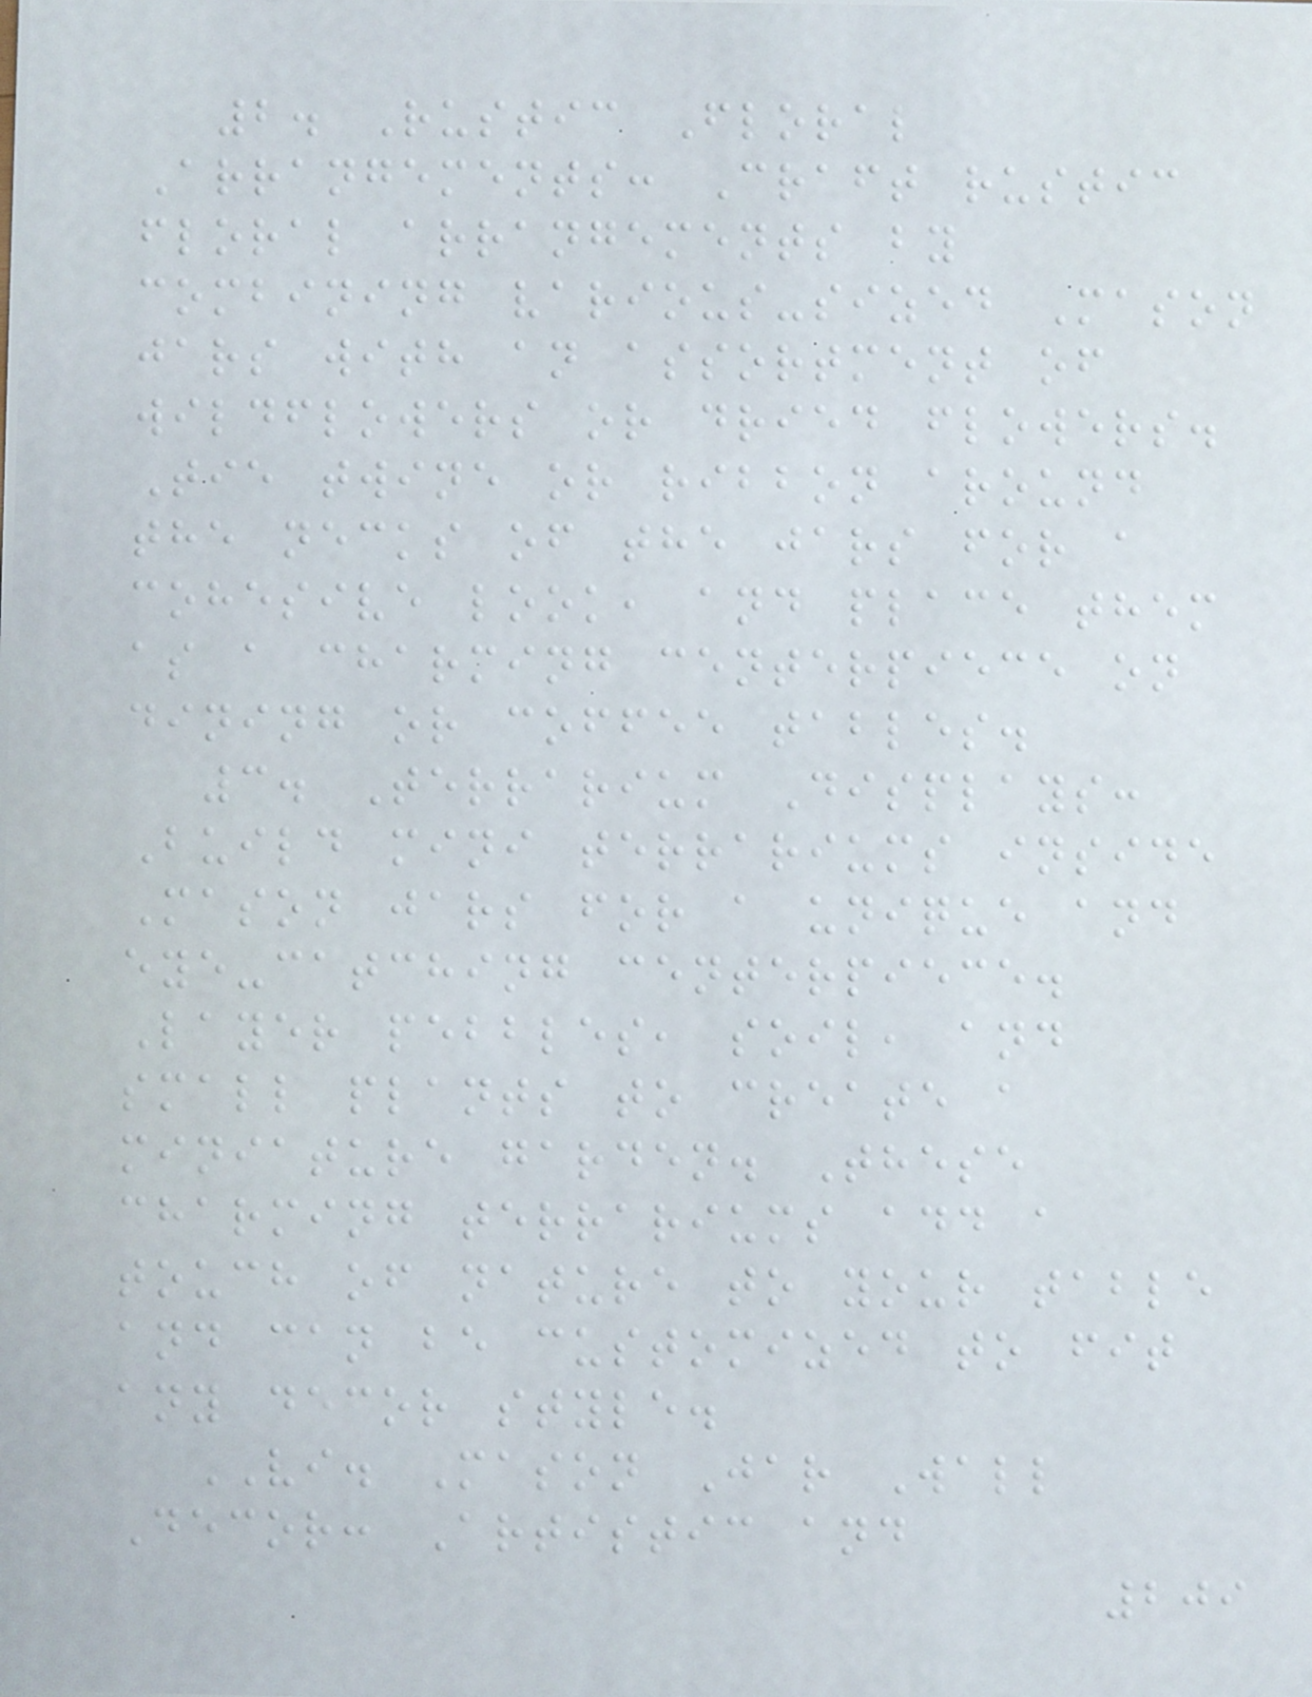2. Rustic Floral
Arrangements: Craft rustic
floral arrangements by
combining various-sized Mason
jars with an assortment of
wildflowers or dried flowers.
Tie twine or ribbon around
the necks of the jars for a
cohesive look, and place them
as a charming centerpiece on
dining or coffee tables.
3. Terrarium Displays:
Build mini terrariums inside
Mason jars for a unique and
eye-catching centerpiece.
Layer pebbles, soil, and
small plants to create a
miniature garden. These
charming terrariums add a
touch of nature to your table
and can be customized to fit
any decor style.
VI. Mason Jar Wall
Decor: Artistic and
209
